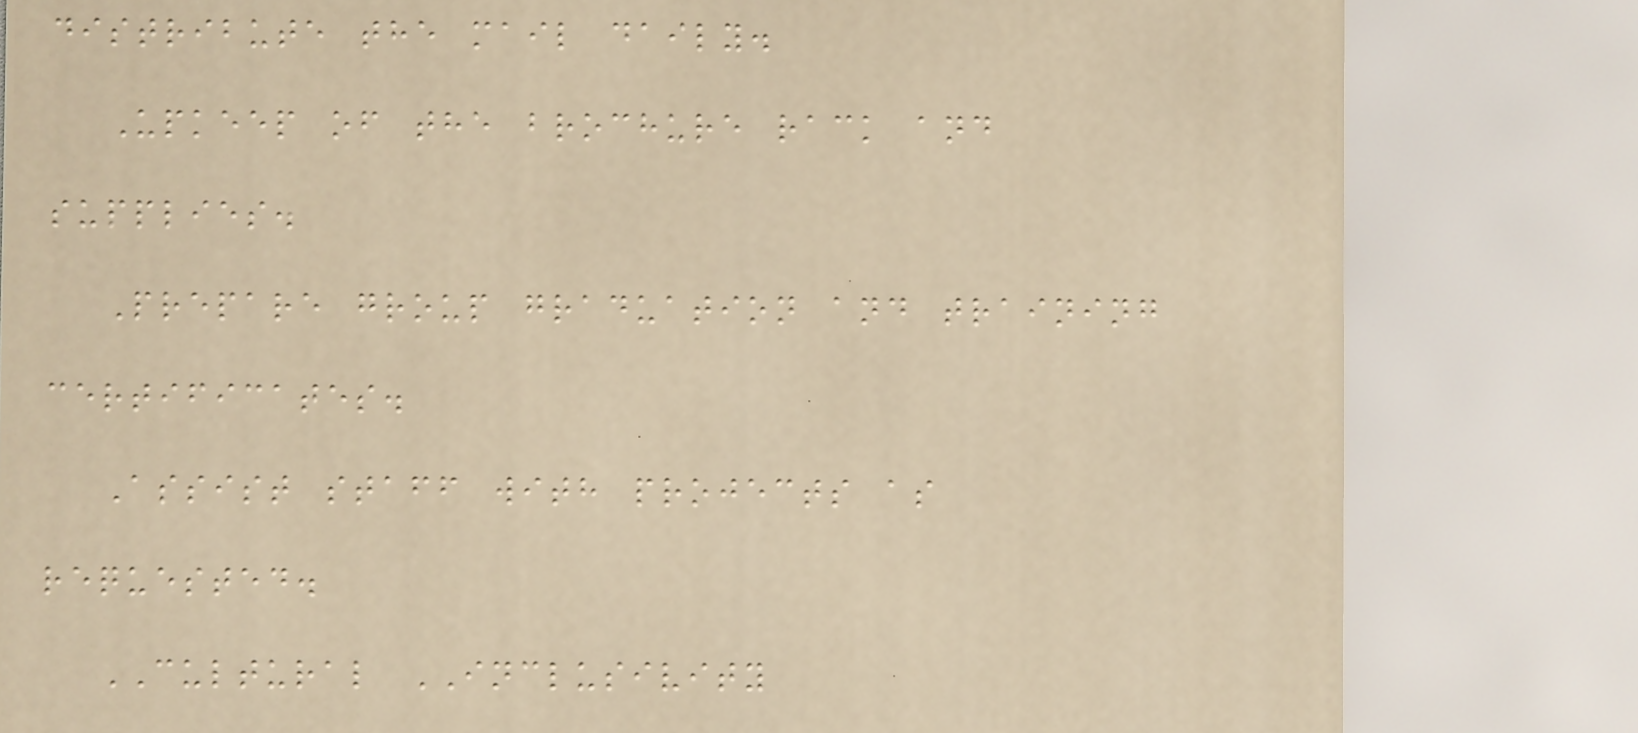distribute the mail daily.
Upkeep of the brochure rack and
supplies.
Prepare group graduation and training
certificates.
Assist staff with projects as
requested.
CULTURAL INCLUSIVITY
